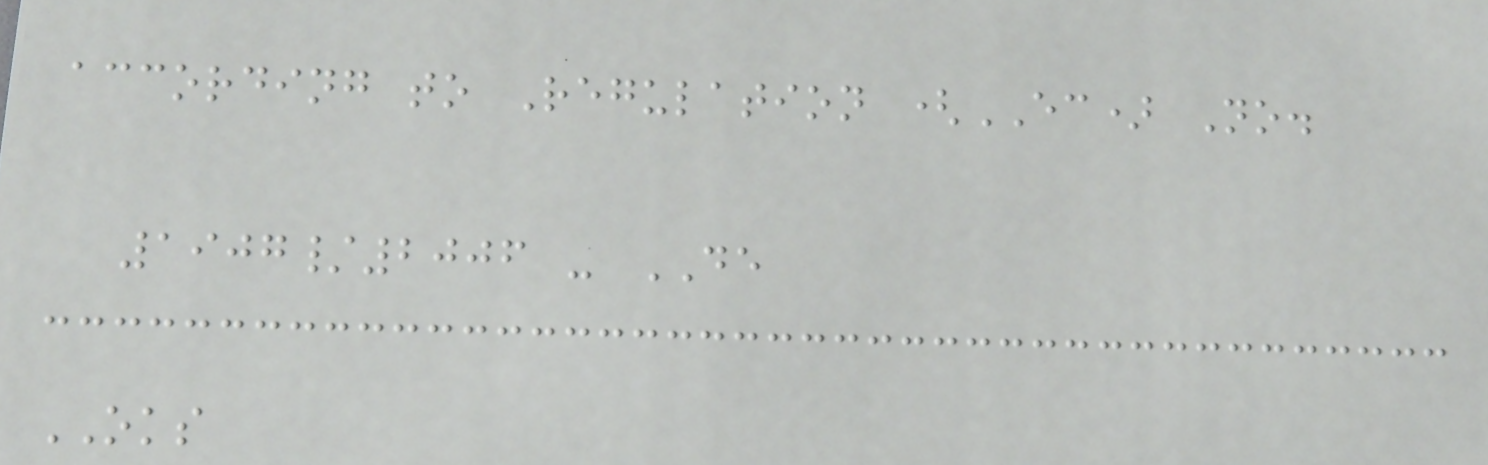according to Regulation (EC) No.
1907/2006 - DE
OKS
